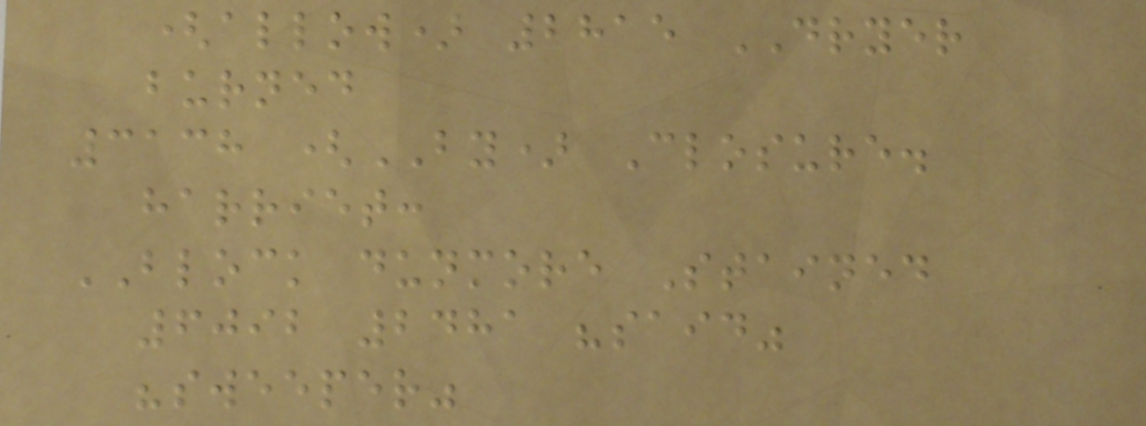(allow) 2815 DRYER
burned
3138 (BY) Closure.
harriet:
BLOCK dunmore Stained
6092 2481 "said"
"sweeper"
